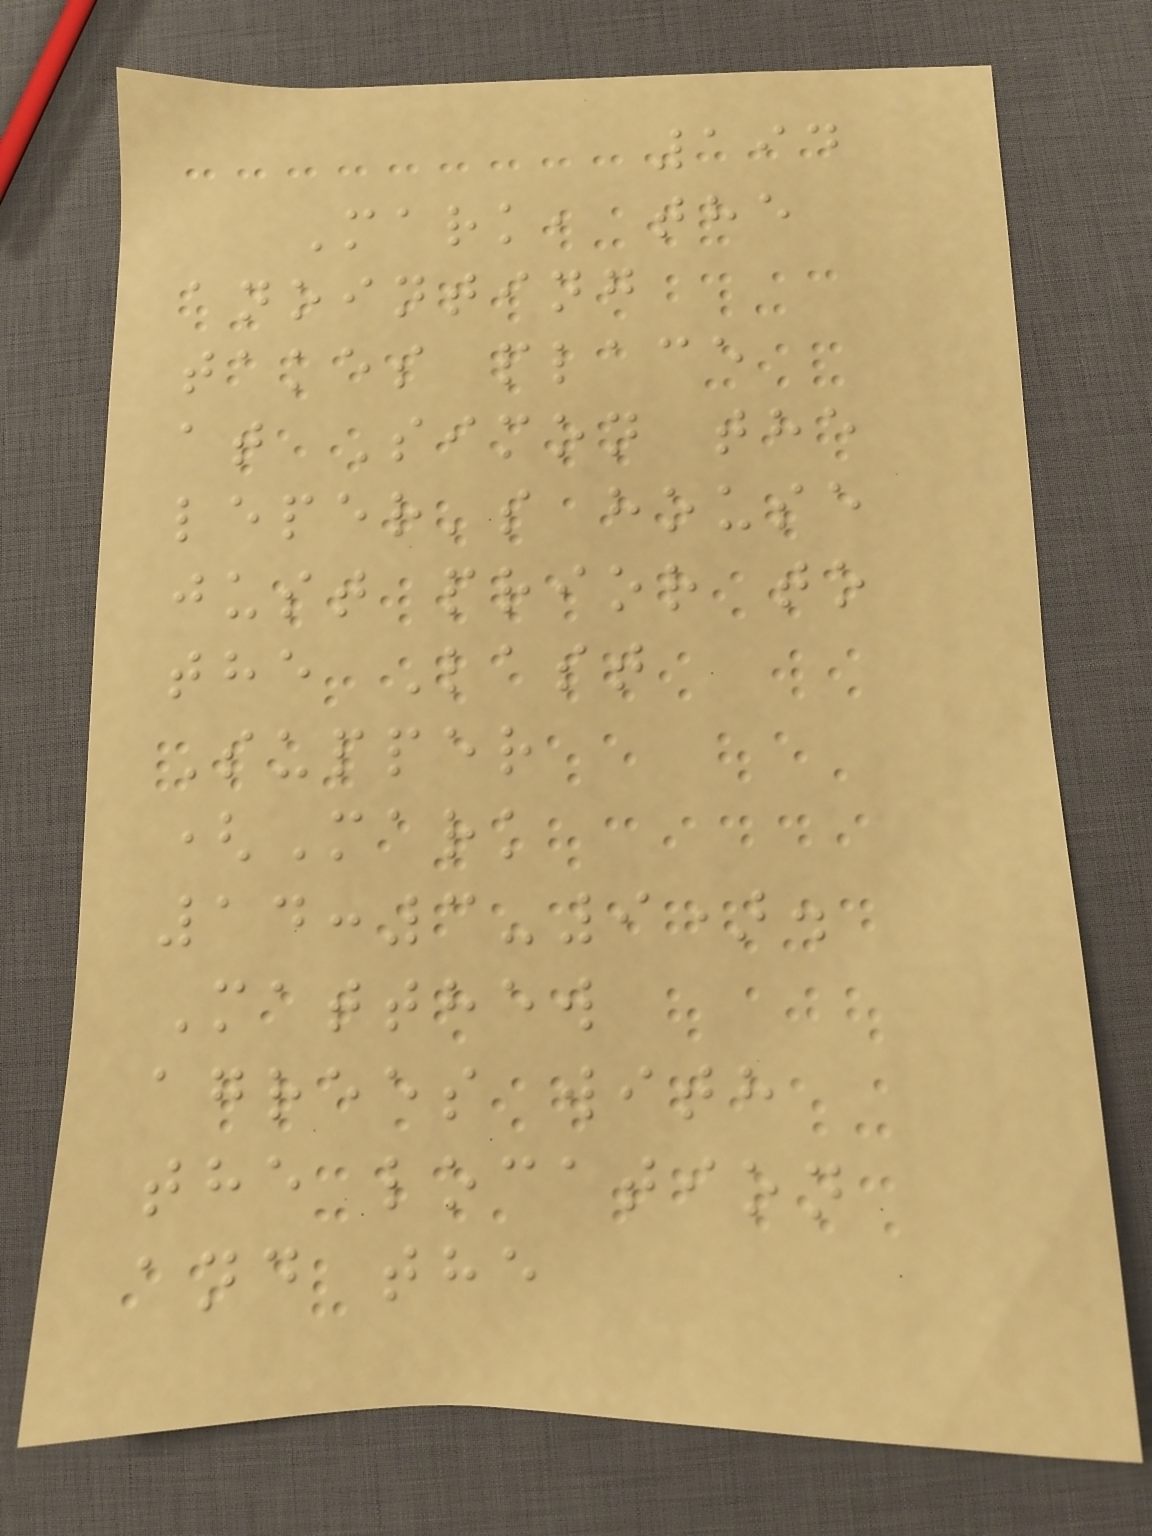194
Mark, the
anointing
takes place
at Simon the
leper's house
just prior to
the Last
Supper
(Mark
14:3-9).
Matthew
agrees with
the location
and the
